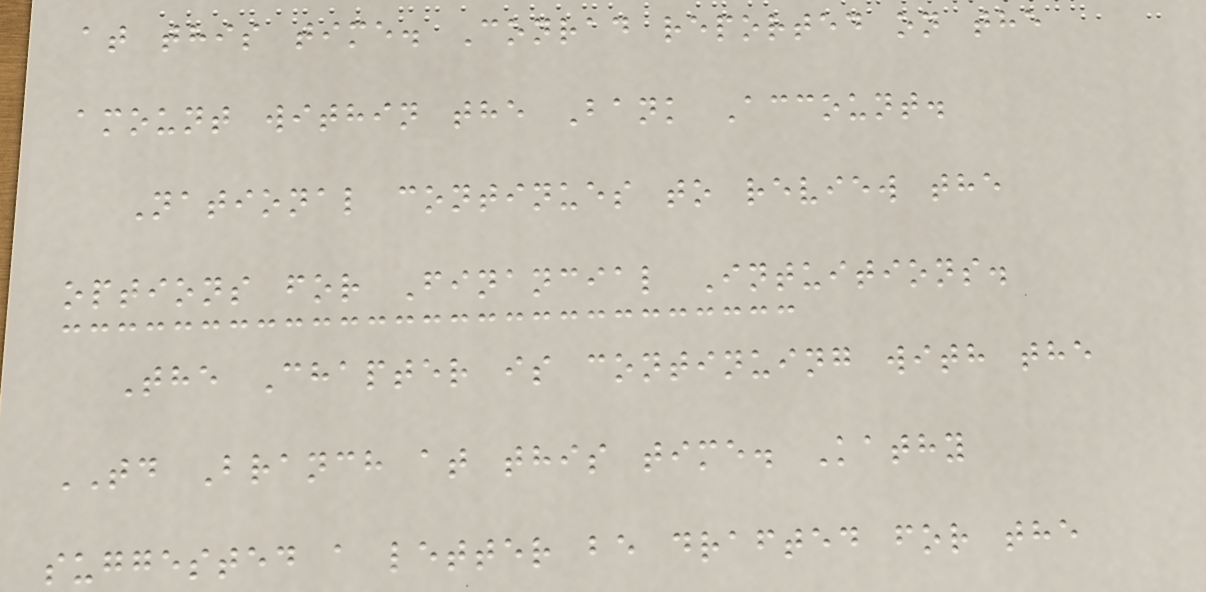at this time. Conrad reported on the
amount within the Bank Account.
National continues to review the
options for Financial Intuitions.
The Chapter is continuing with the
TD Branch at this time. Kathy
suggested a letter be drafted for the
